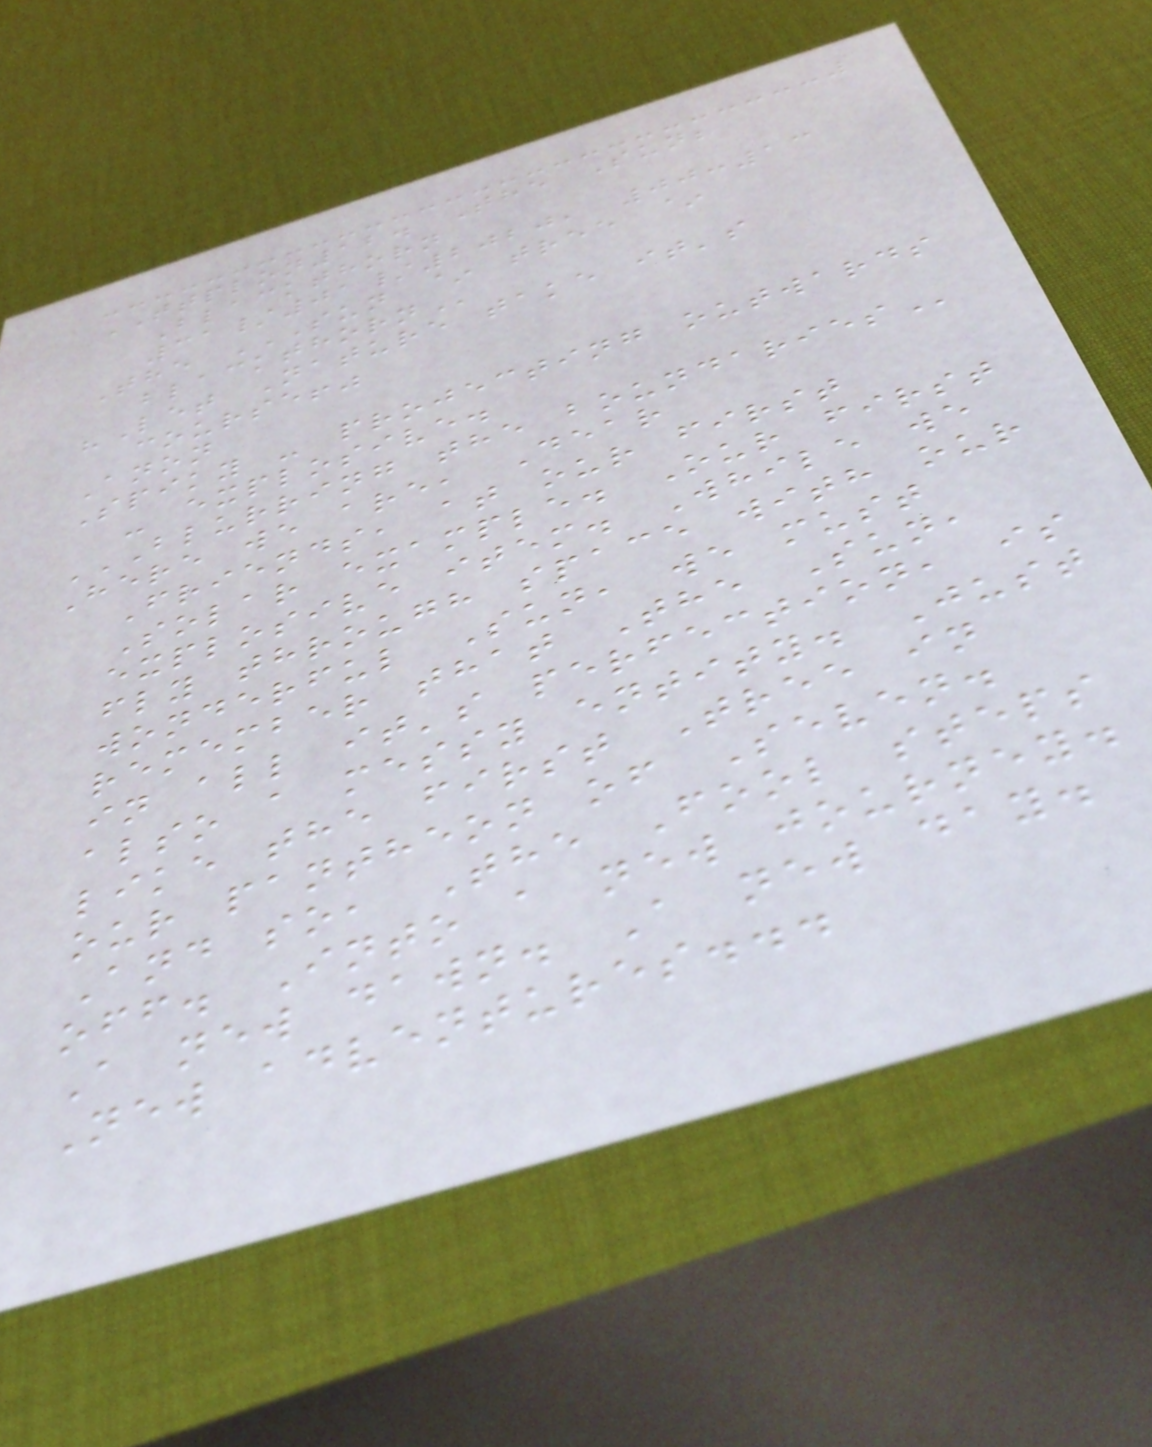TTPLON12. The Sun;
Blackthorn
31/01/2020, 00:13
The SUN ~ TREE ~
BLACKTHORN
"Let Nature take it's
course!"
Anon
Spiky - projecting outwards
- explosive.
BLURRING THE BOUNDARIES
Here we are, Dear
Friends, at our first
Solar example. Our first
explosive item. While we
fly through space with our
wonderful Sun, we must
remember that The Sun,
in all it's perfection, is
also a messy entity. Just
like the first Tree in
our pantheon of Seven.
And so, The Fool steps
off. Into a new journey.
A new dawn. A new day.
New adventures...
